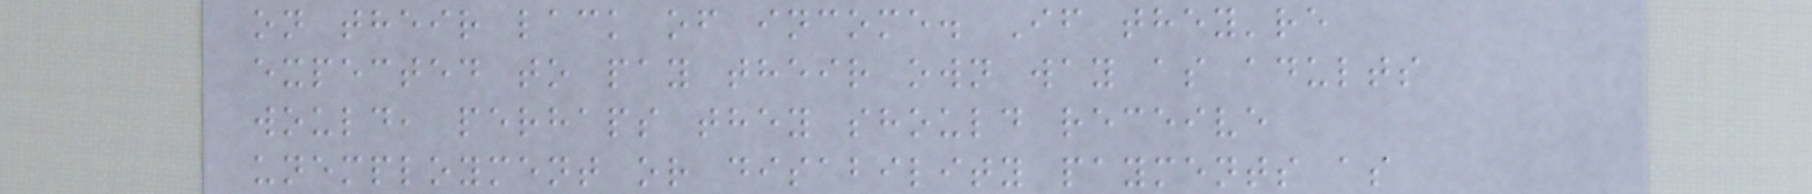on their lack of income. If they're
expected to pay their own way as adults
would, perhaps they should receive
unemployment or disability payments as
